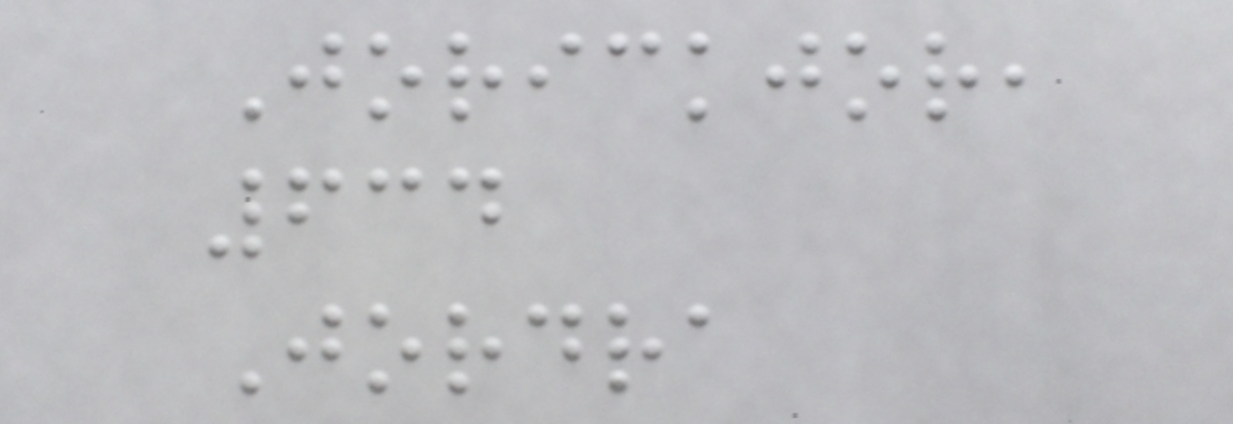Jorickjor,
634
Jordra
